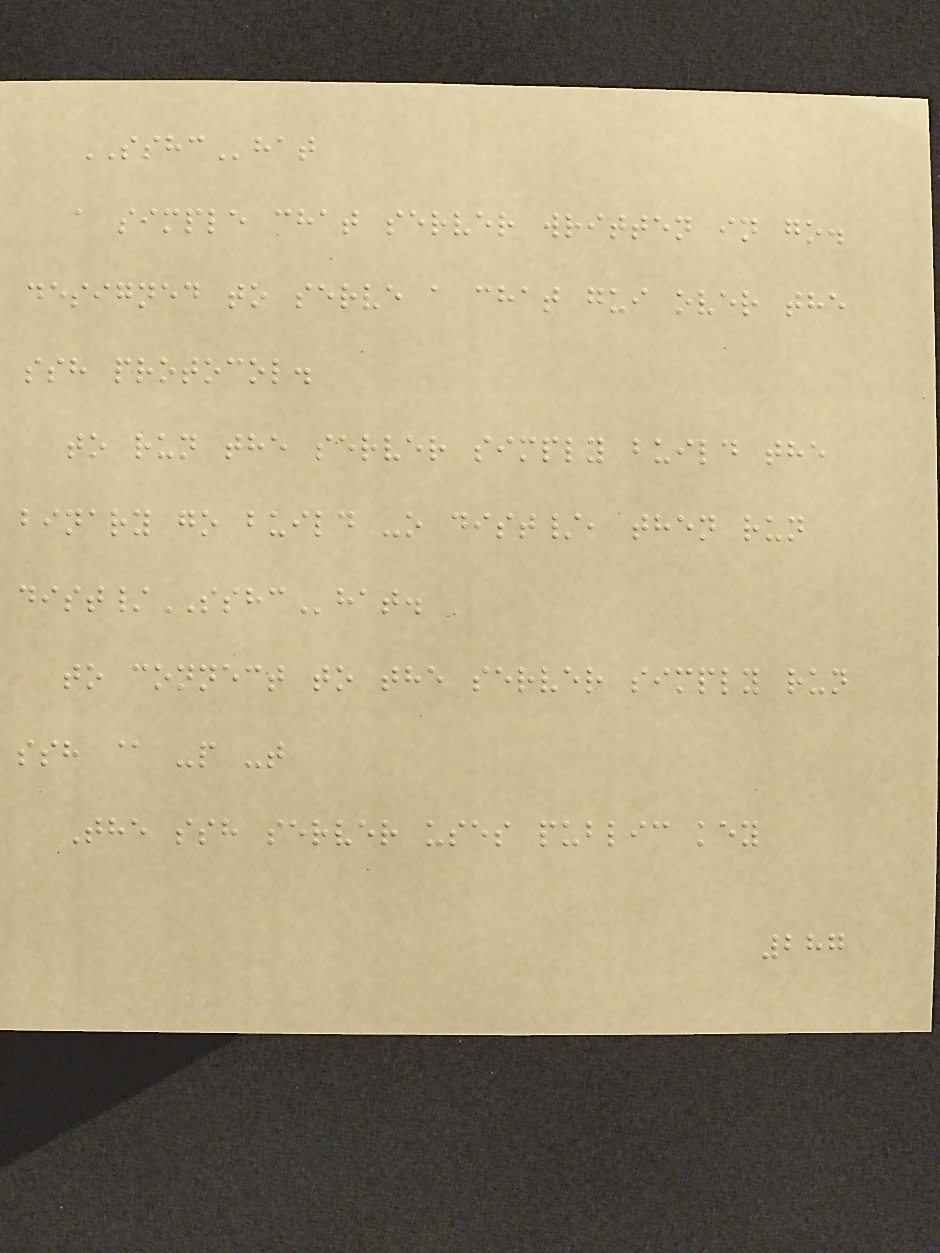SSHChat
a simple chat server written in go.
designed to serve a chat gui over the
ssh protocol.
to run the server simply build the
binary go build -o dist/, then run
dist/SSHChat.
to connect to the server simply run
ssh @ -p -t
The ssh server uses public key
287
